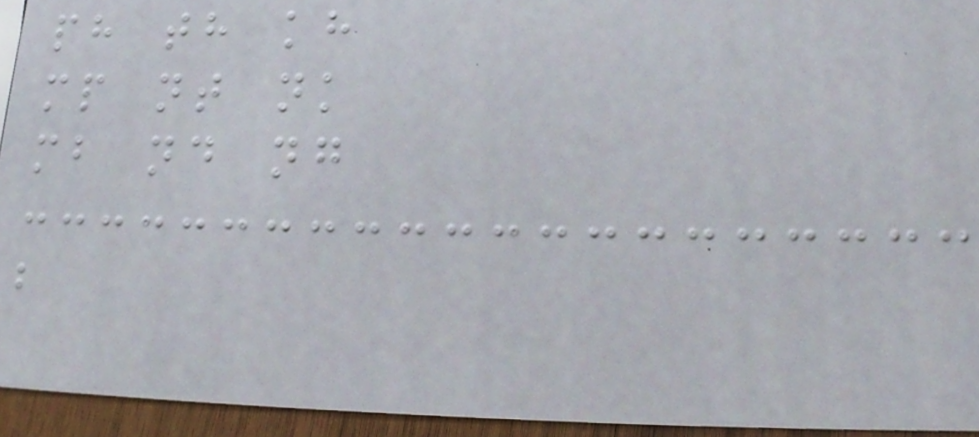ph th kh
mp nt nk
mb nd ng
b
